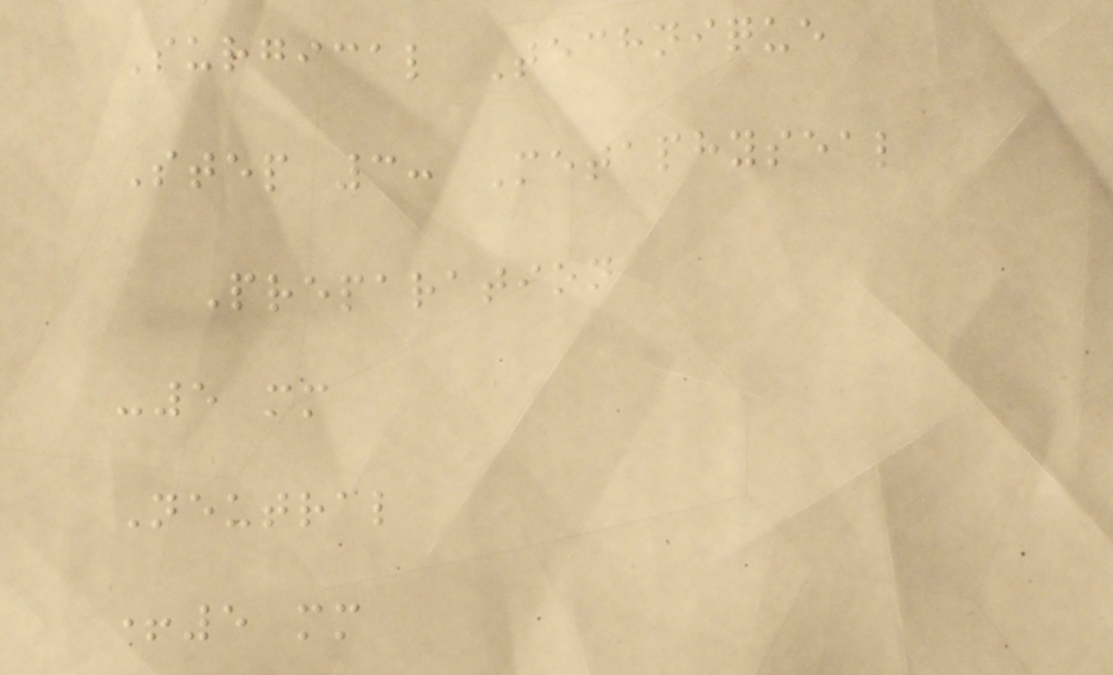Surgical Technique
Step 3: Metaphyseal
Preparation
-5 mm
Neutral
+5 mm
